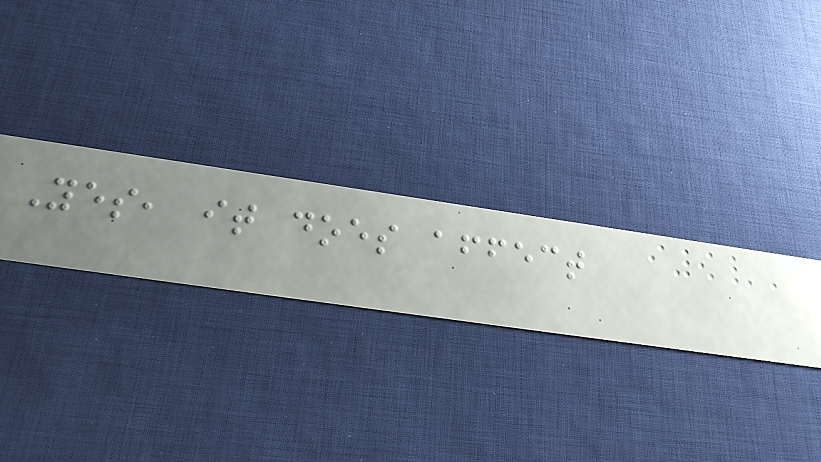Yes, it does affect
